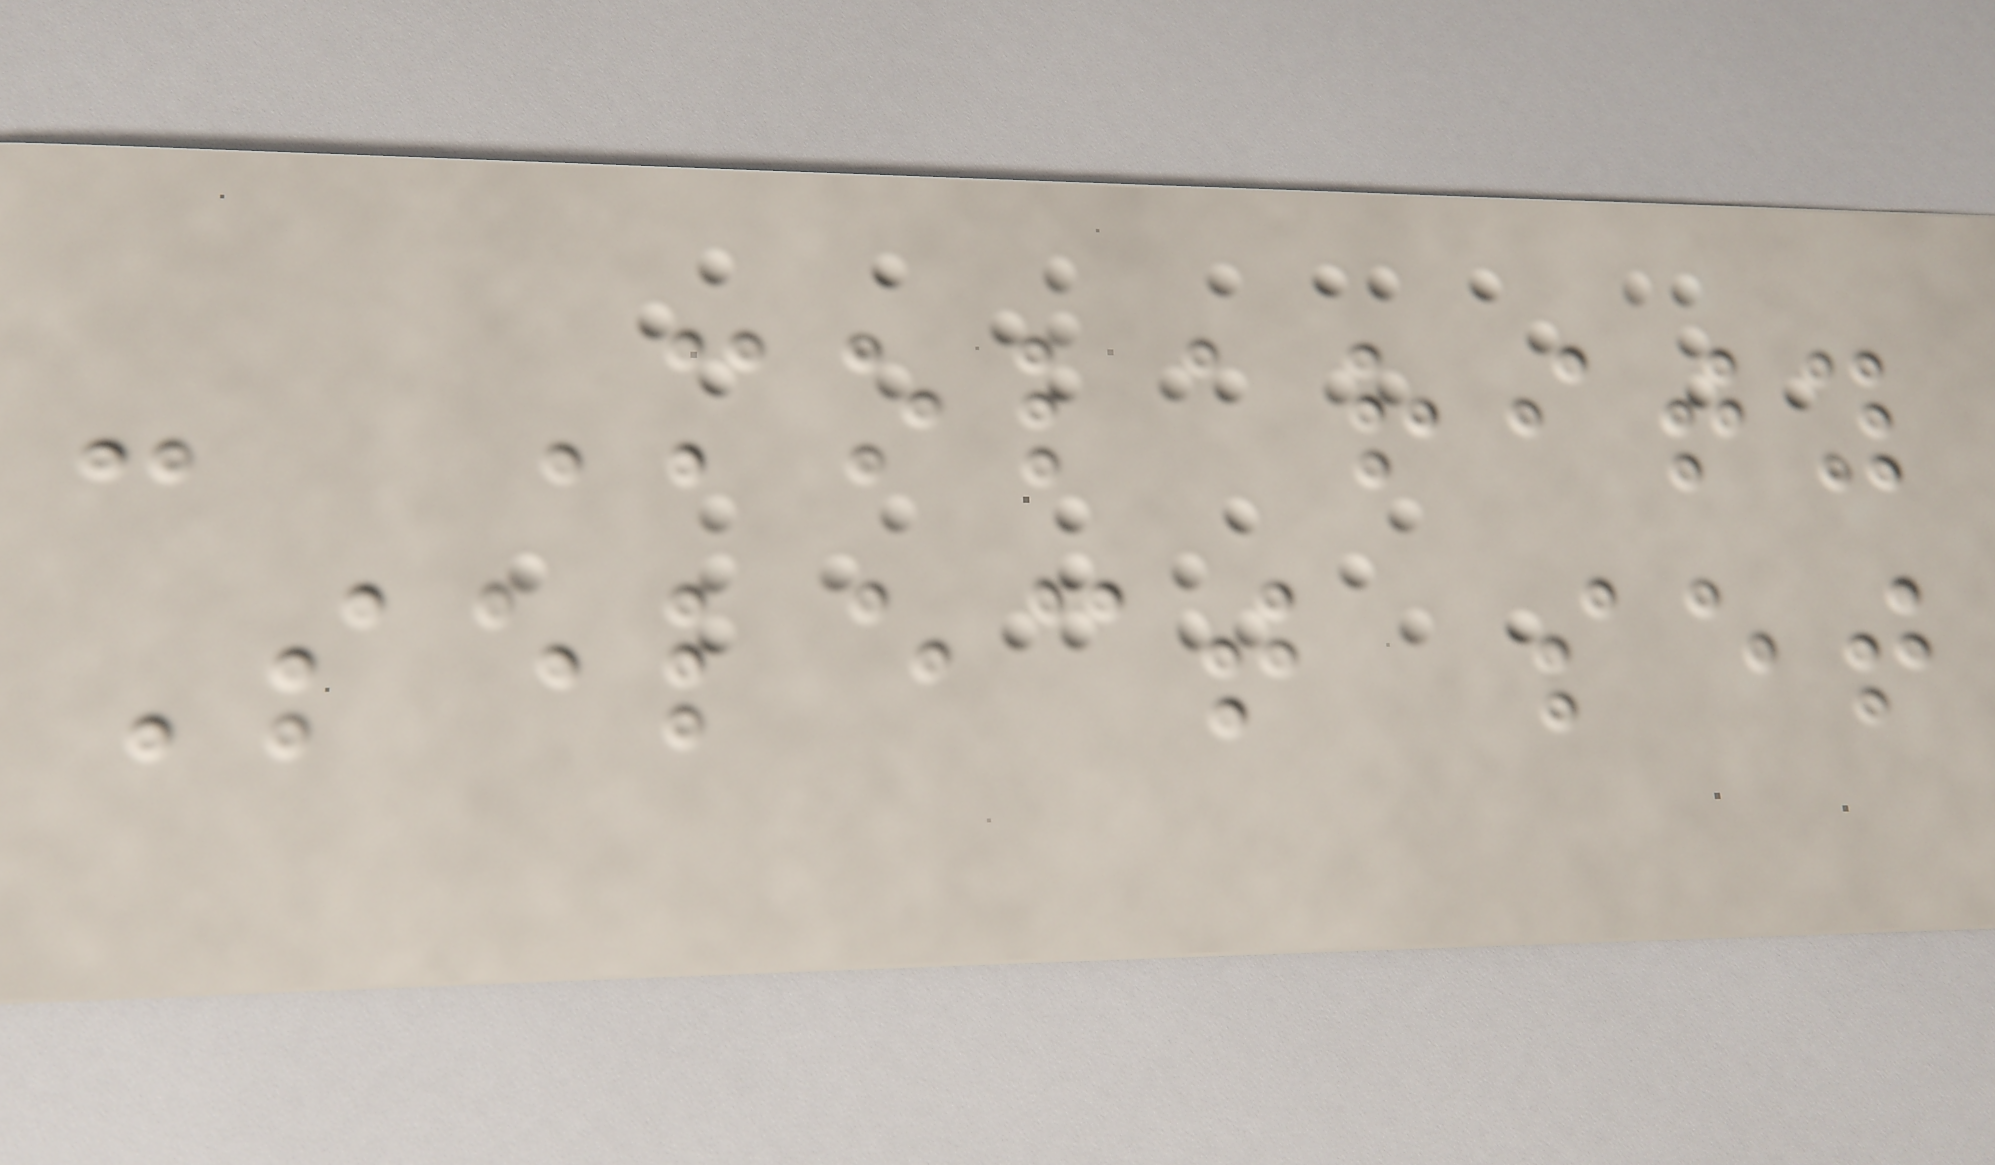- Molarity
Select set
